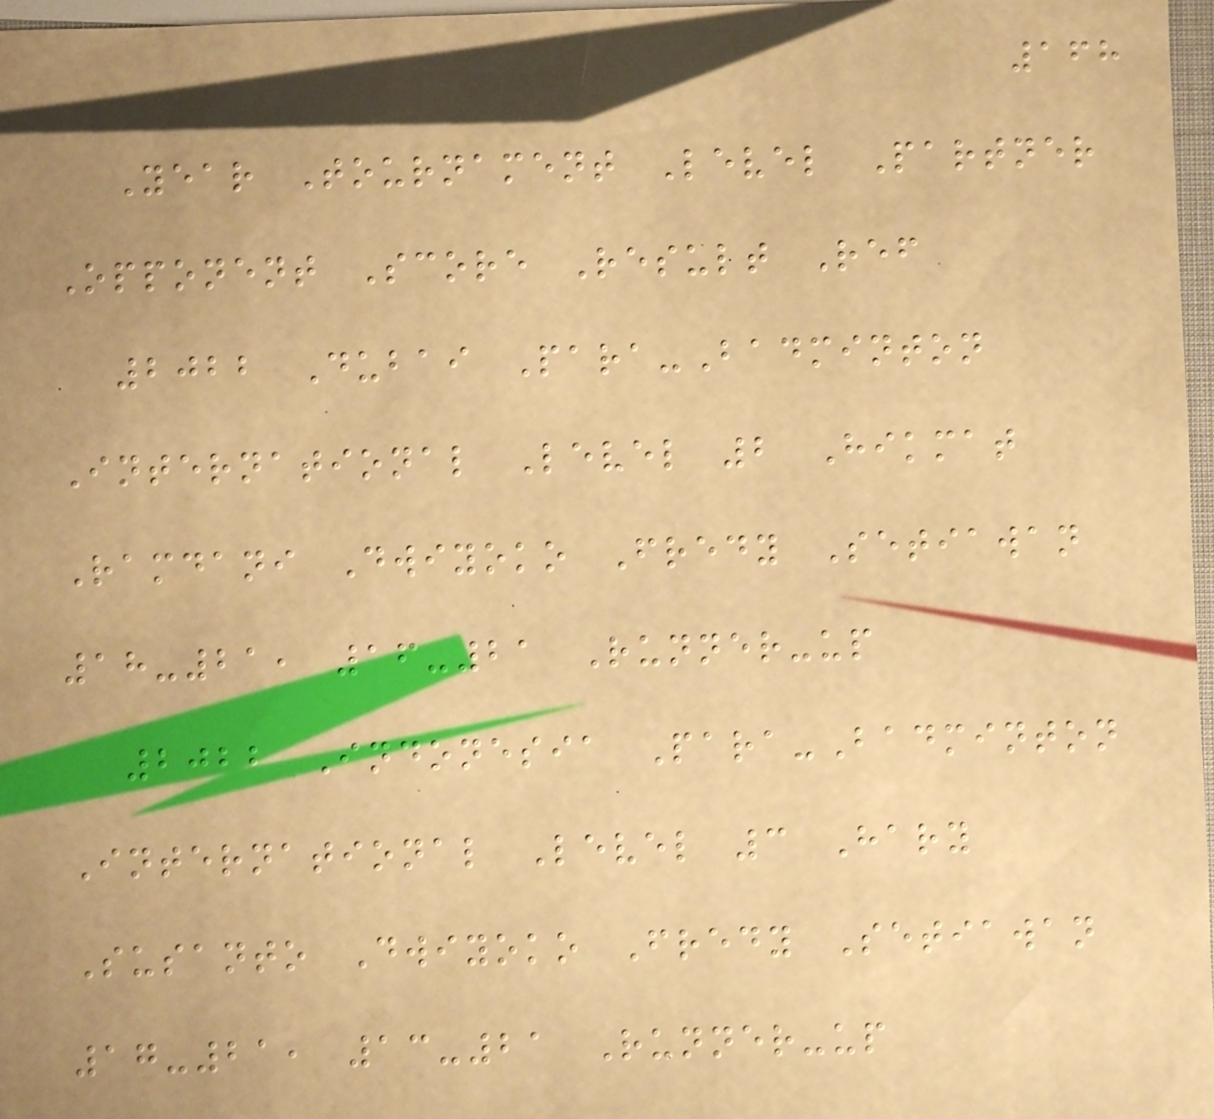168
Year Tournament Level Partner
Opponent Score Result Ref
2022 Dubai Para-Badminton
International Level 2 Hikmat
Ramdani Dwiyoko Fredy Setiawan
18-21, 16-21 Runner-up
2022 Indonesia Para-Badminton
International Level 3 Hary
Susanto Dwiyoko Fredy Setiawan
17-21, 13-21 Runner-up
